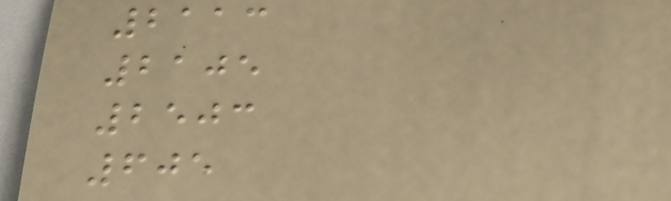2113
2105
2503
605
